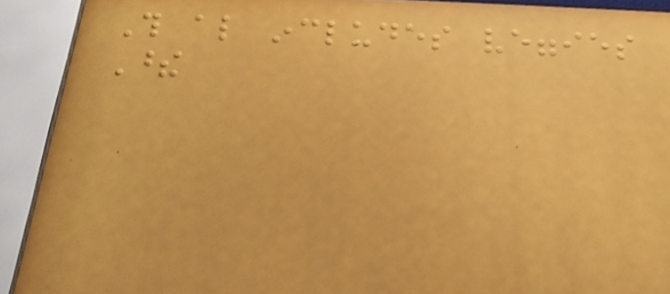This also includes veggies
These
